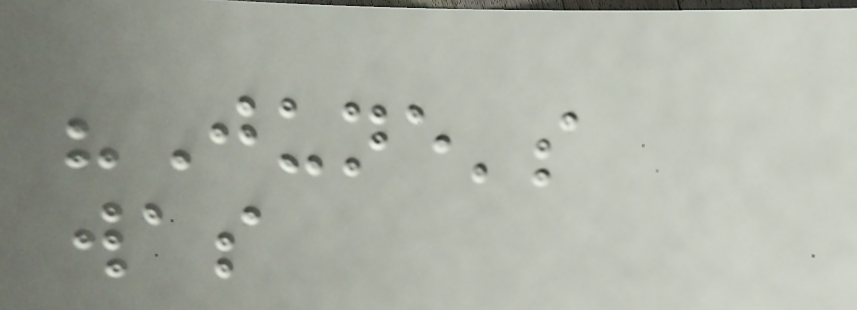"June's
was
